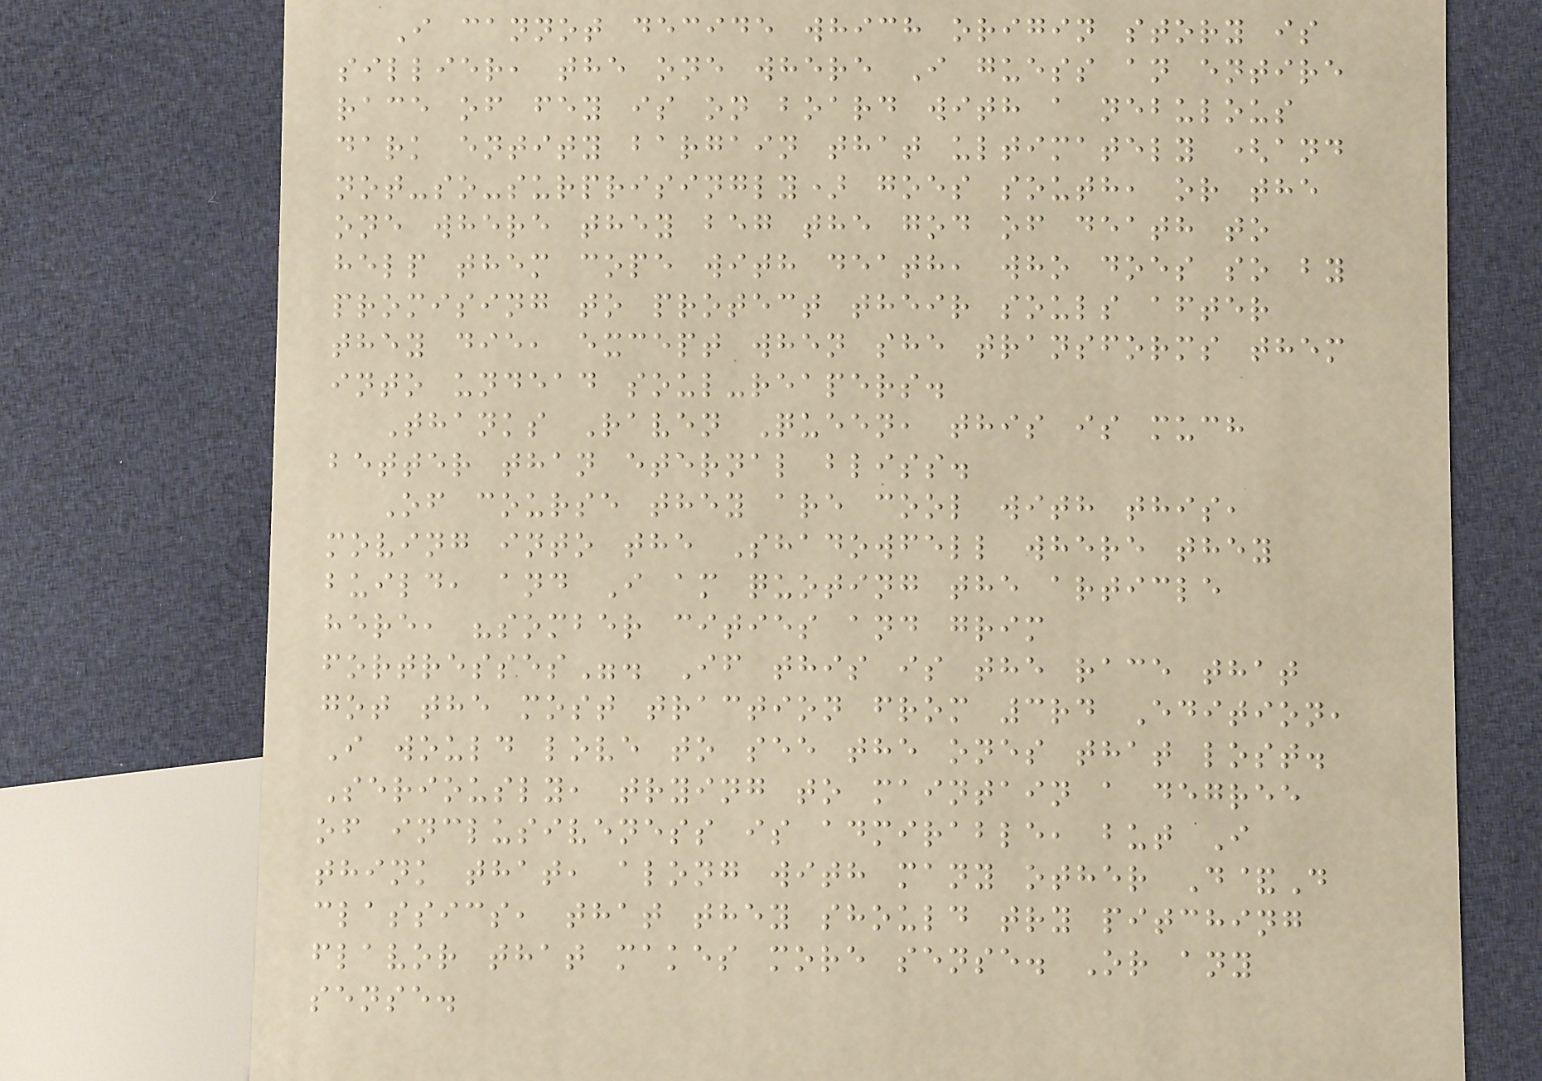I cannot decide which origin story is
sillier, the one where I guess an entire
race of fey is on board with a nebulous
dark entity bargain that ultimately (and
not-so-surprisingly) goes south, or the
one where they beg the god of death to
help them cope with death, who does so by
promising to protect their souls after
they die, except when she transforms them
into undead soul-reapers.
Thanks Raven Queen, this is much
better than eternal bliss.
Of course they are cool with this,
moving into the Shadowfell where they
build, and I am quoting the article
here, "somber cities and grim
fortresses". If this is the race that
got the most traction from 3rd Edition,
I would love to see the ones that lost.
Seriously, trying to maintain a degree
of inclusiveness is admirable, but I
think that, along with many other D&D
classics, that they should try pitching
flavor that makes more sense. Or any
sense.
